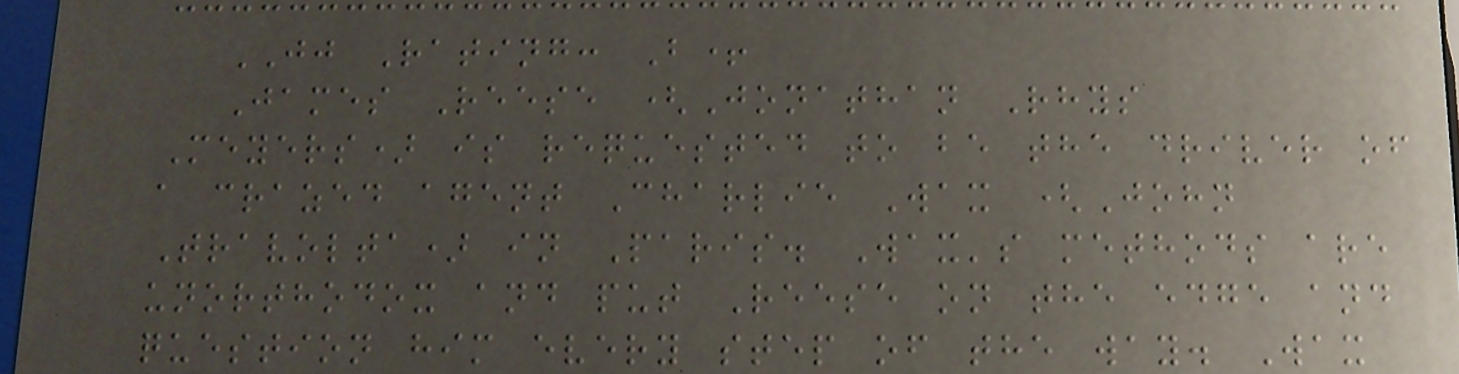JJ Rating: B+
James Reese (Jonathan Rhys
Meyers) is requested to be the driver of
a crazed agent Charlie Wax (John
Travolta) in Paris. Wax's methods are
unorthodox and put Reese on the edge and
question him every step of the way. Wax
